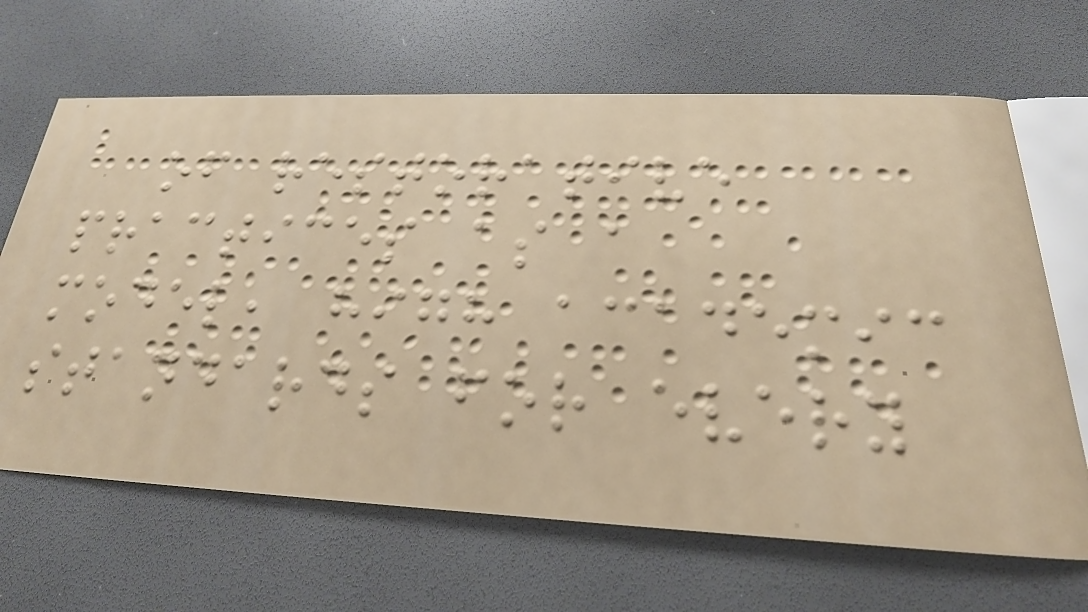of restorative
practices as a
model, high academic
standards for every
